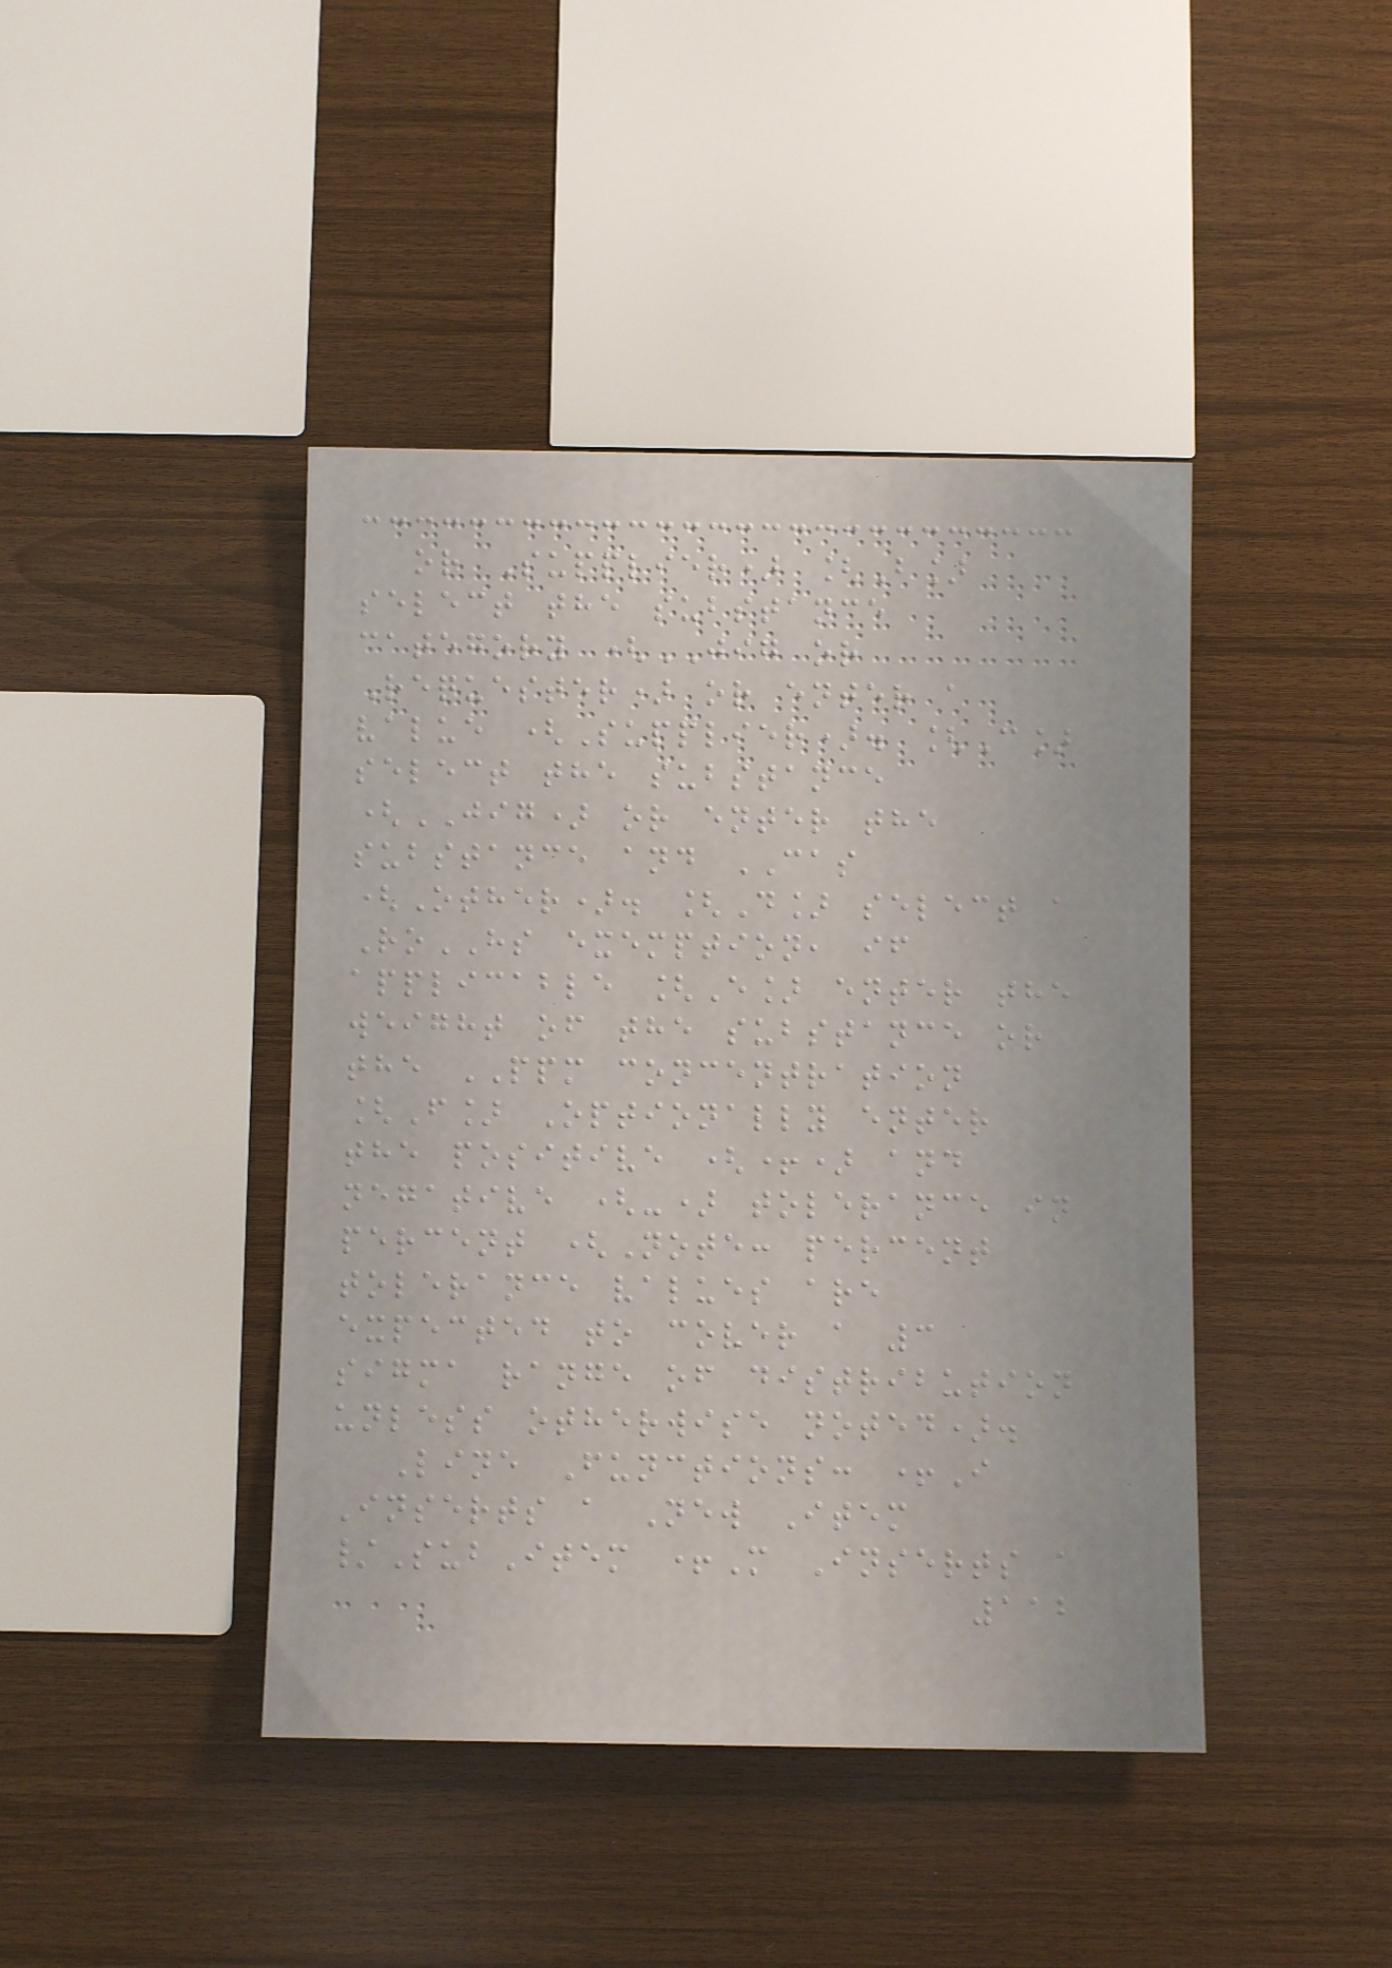or Supplier) [B]
select the substance
category (JIG or
Requester) or enter a
value (Supplier). [C]
select the substance
(JIG) or enter the
substance and CAS
(Other). [D] select a
RoHS exemption, if
applicable [E] enter the
weight of the substance or
the PPM concentration
[F] Optionally enter
the positive (+) and
negative (-) tolerance in
percent (Note: percent
tolerance values are
expected to cover a 3
sigma range of distribution
unless otherwise noted).
Line Functions: +I
Inserts a New Item
/SubItem +M Inserts a
112
